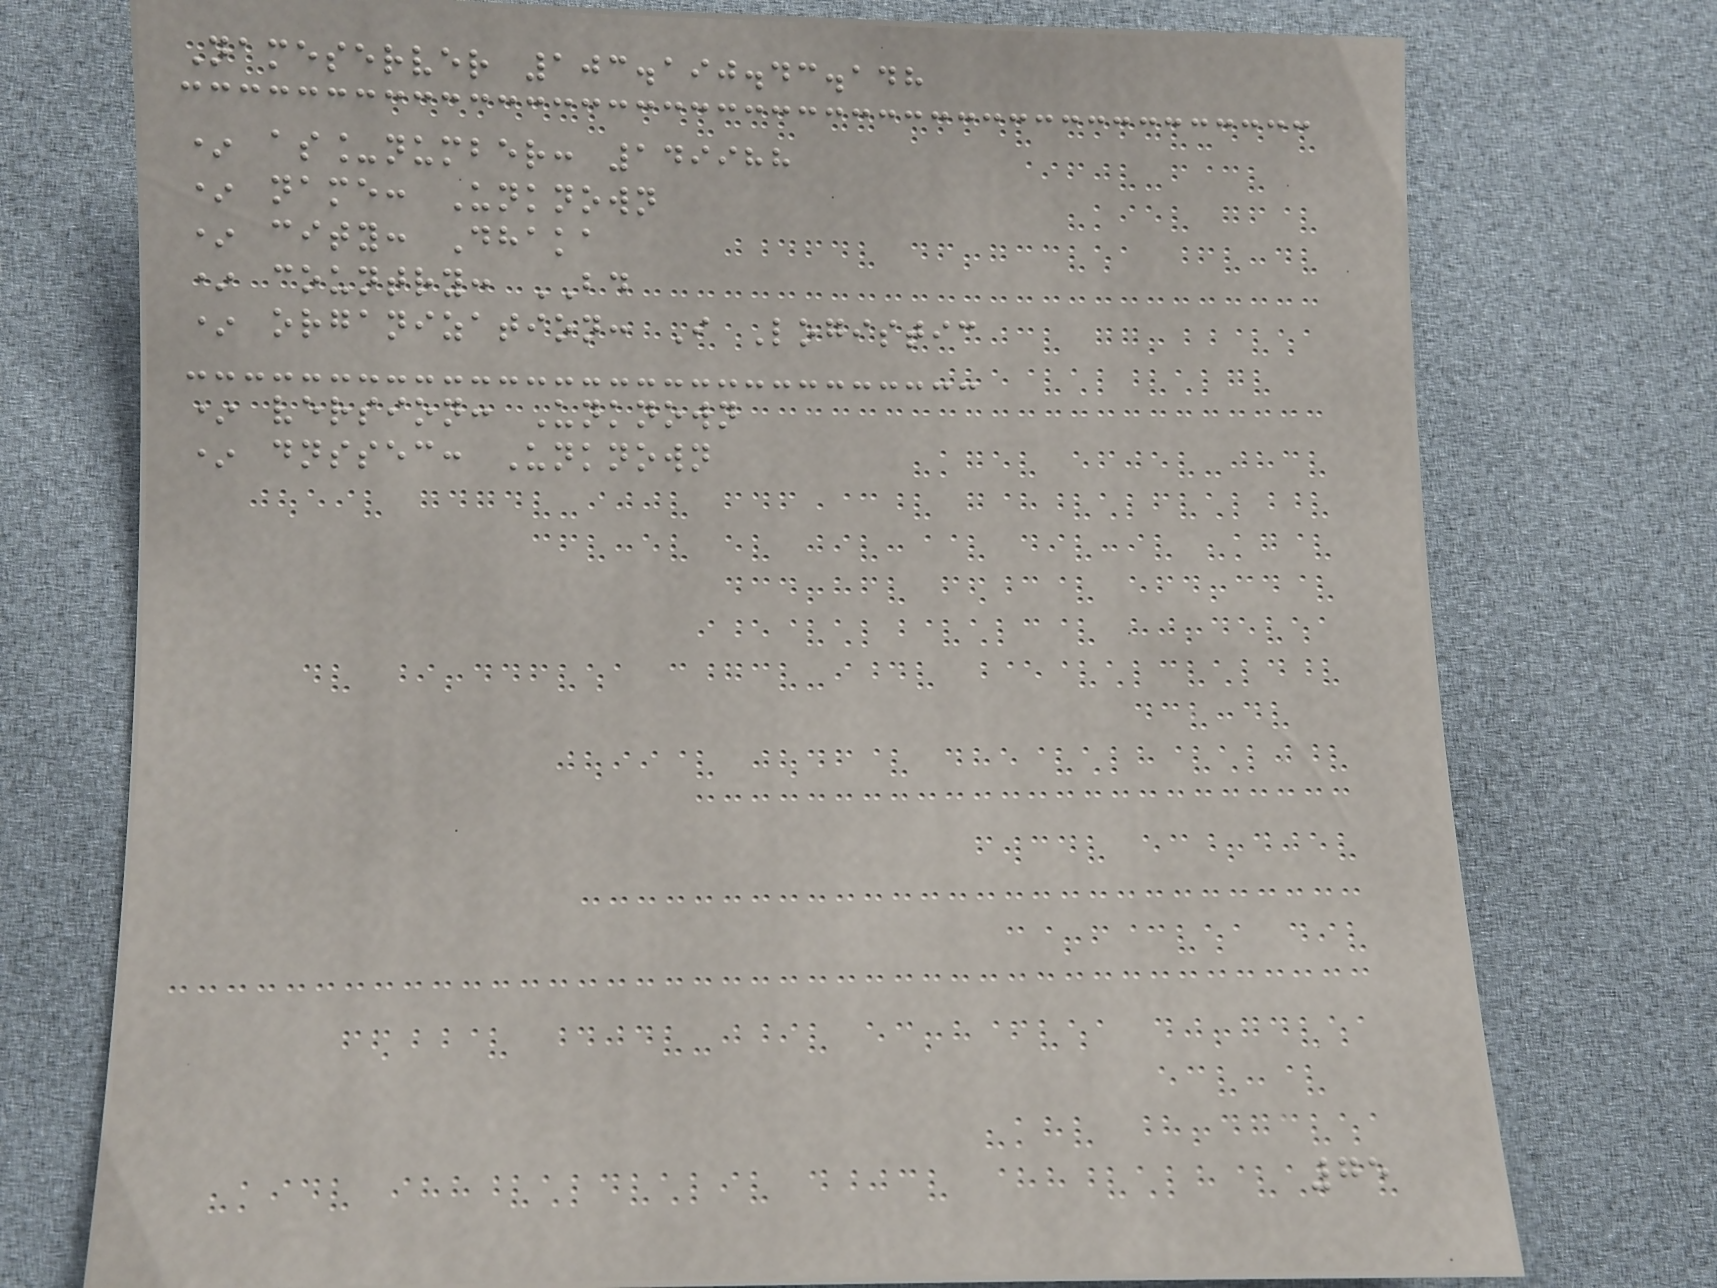Nameserver 103.190.43.148
* as_number: 149988
* name: Unknown
* city: Dhaka
* country: BD
* organization: I Logistic
* version: Unknown
* dnssec: Unknown
75
